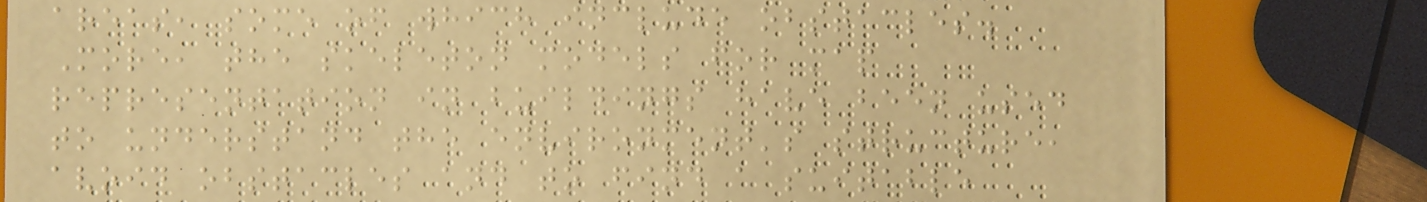areas, some of which include obstacles.
More, the skeleton models for map
representation in buildings have been used
to understand the environment's structure,
avoid obstacles and to find a suitable
